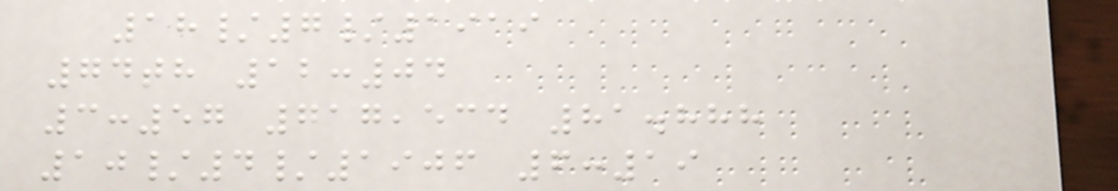18/7/1919
74th 12:04
3:57 717,534 81.888
10/4/1906 6:19
